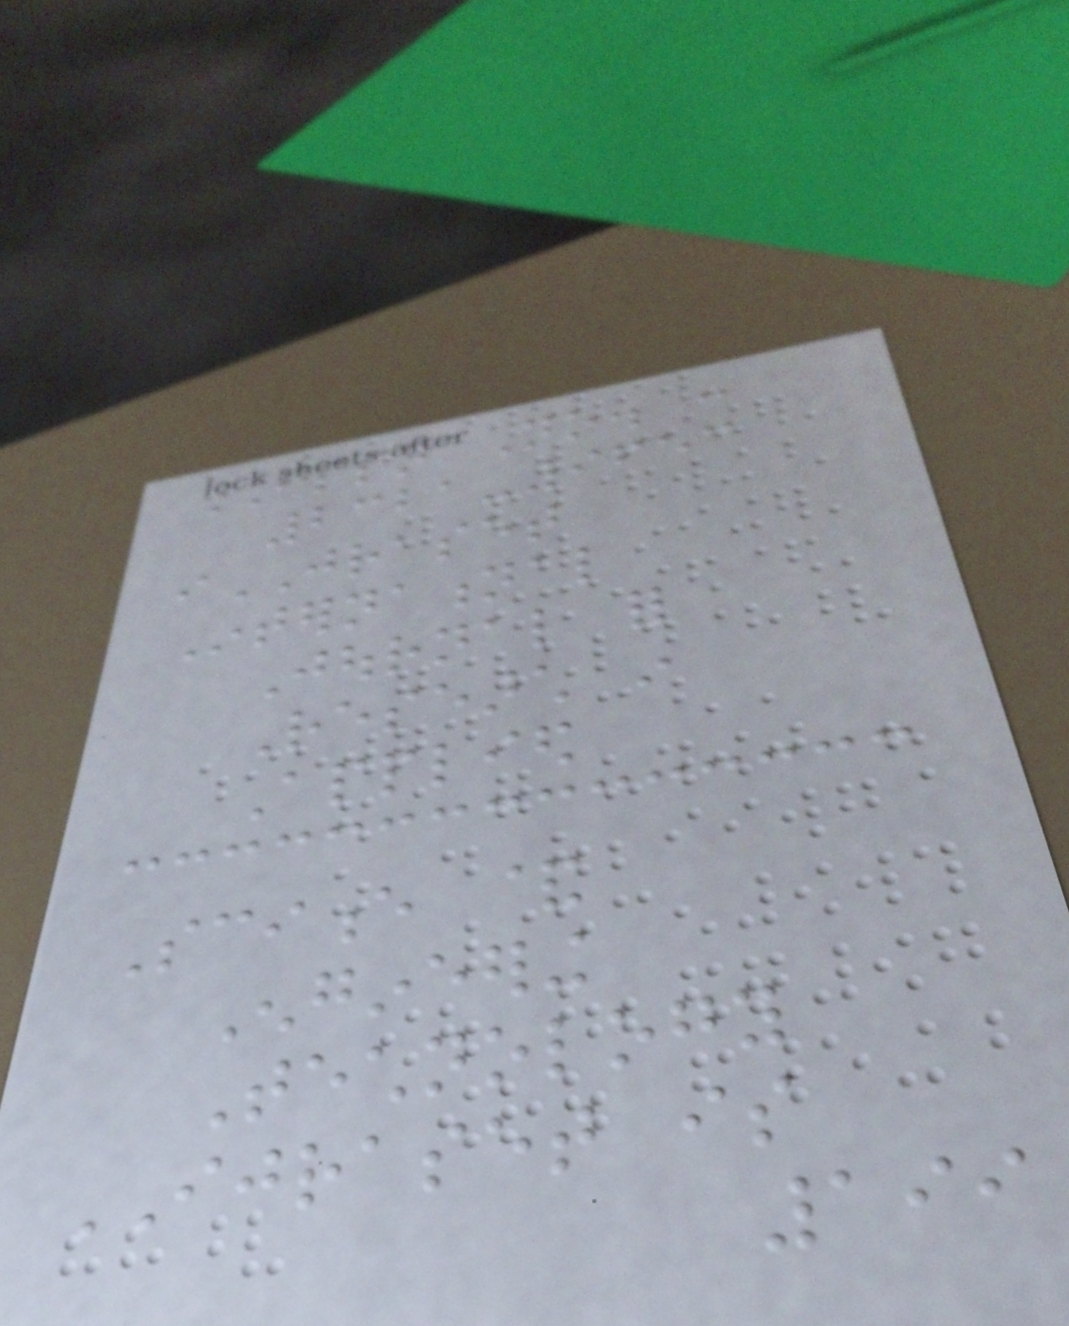ISSN No. :
2321-9653
iJRASET
International
Journal for
Research in
Applied
Science &
Engineering
Technology
IJRASET is
199
